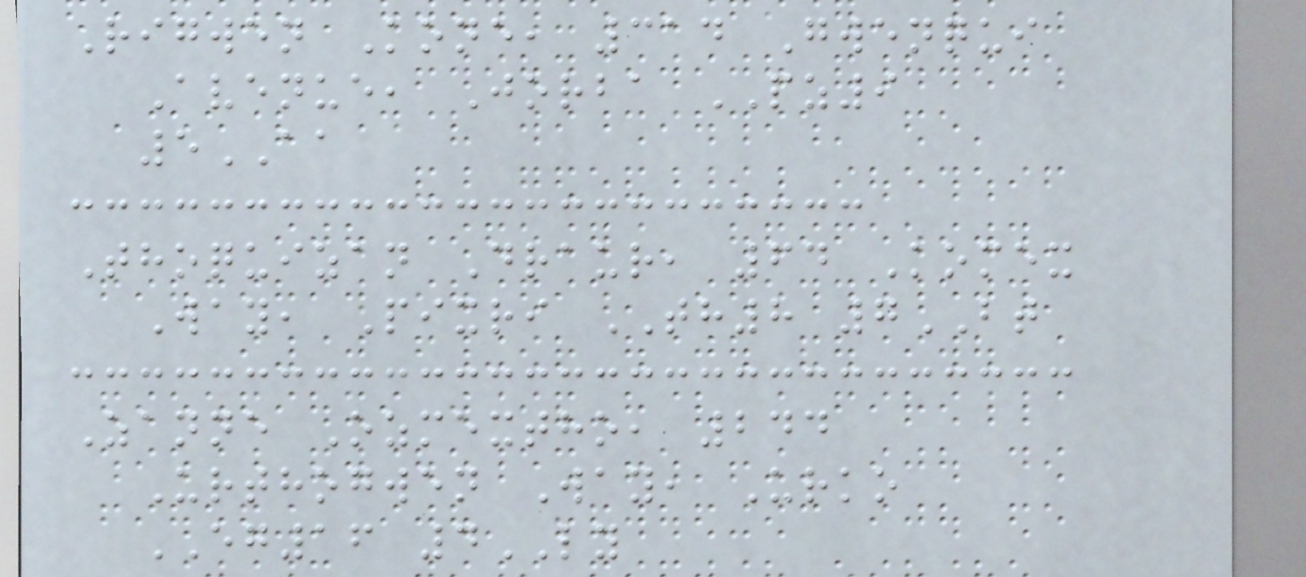Rigwen Kone, 314 Gwenqui
Avenue, Jorba PZ9
5AA
Thoquizan Draur, 64 Komex
Way, Pixri TH8 7BT
Zanne Ozmextho, 244
Urthogwen Way, Urko
EG16 4LY
